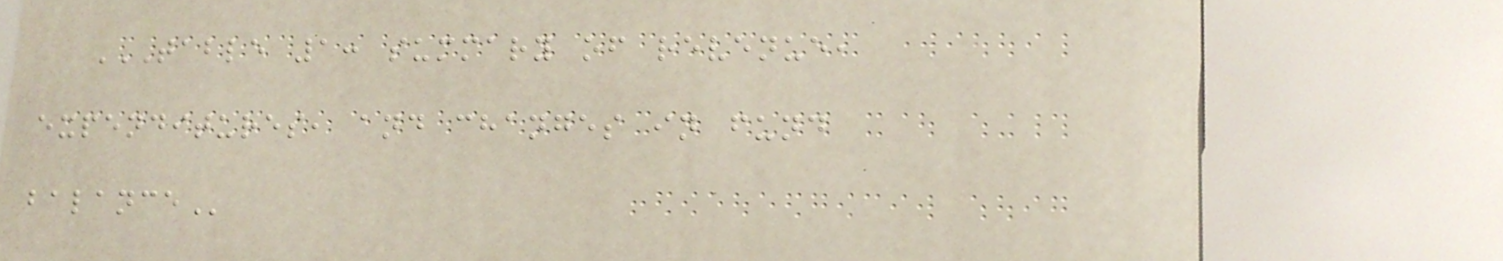TABLE 1: SUMMARY OF REVENUE,
EXPENDITURES, AND CHANGES IN FUND
BALANCE
